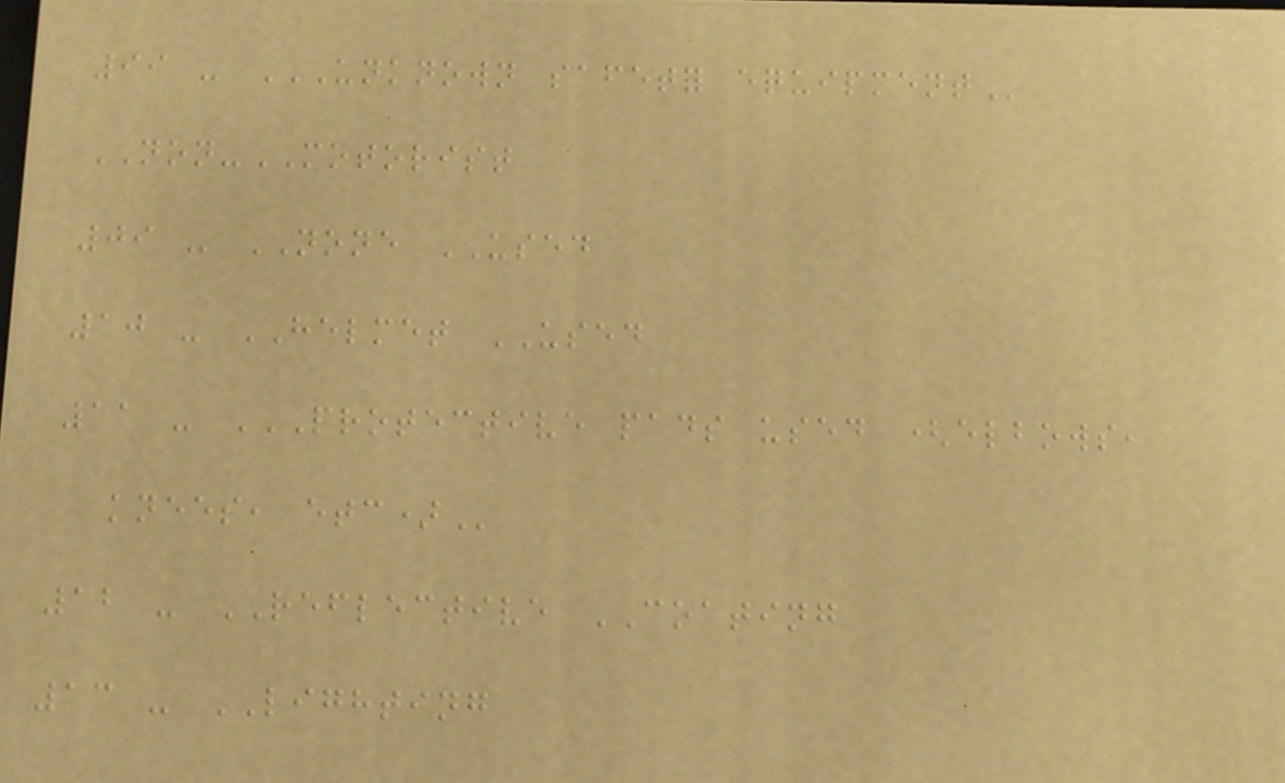99 - UNKNOWN SAFETY EQUIPMENT
NON-MOTORIST
09 - NONE USED
10 - HELMET USED
11 - PROTECTIVE PADS USED (ELBOWS,
KNEES, ETC)
12 - REFLECTIVE COATING
13 - LIGHTING
